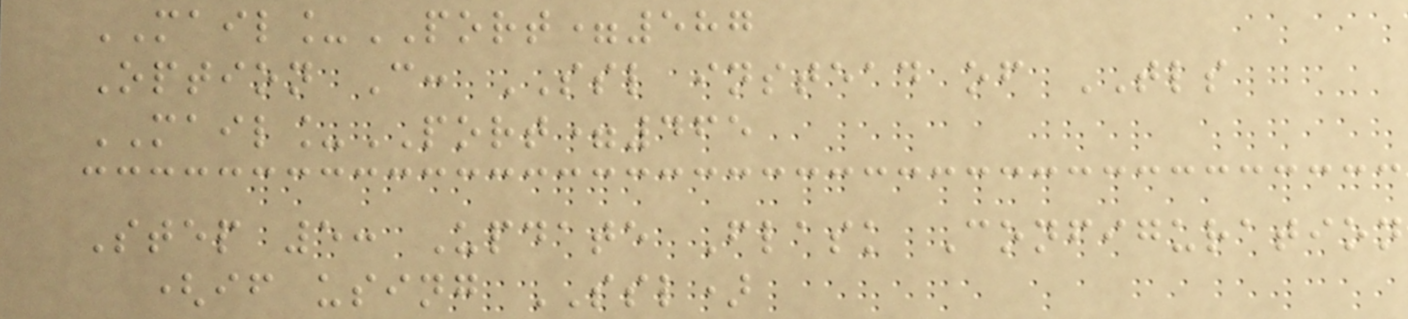MAIL_PORT=587
Option C: SSL instead of TLS
MAIL_PORT=465
Step 5: Update Flask Configuration
(if using SSL)
